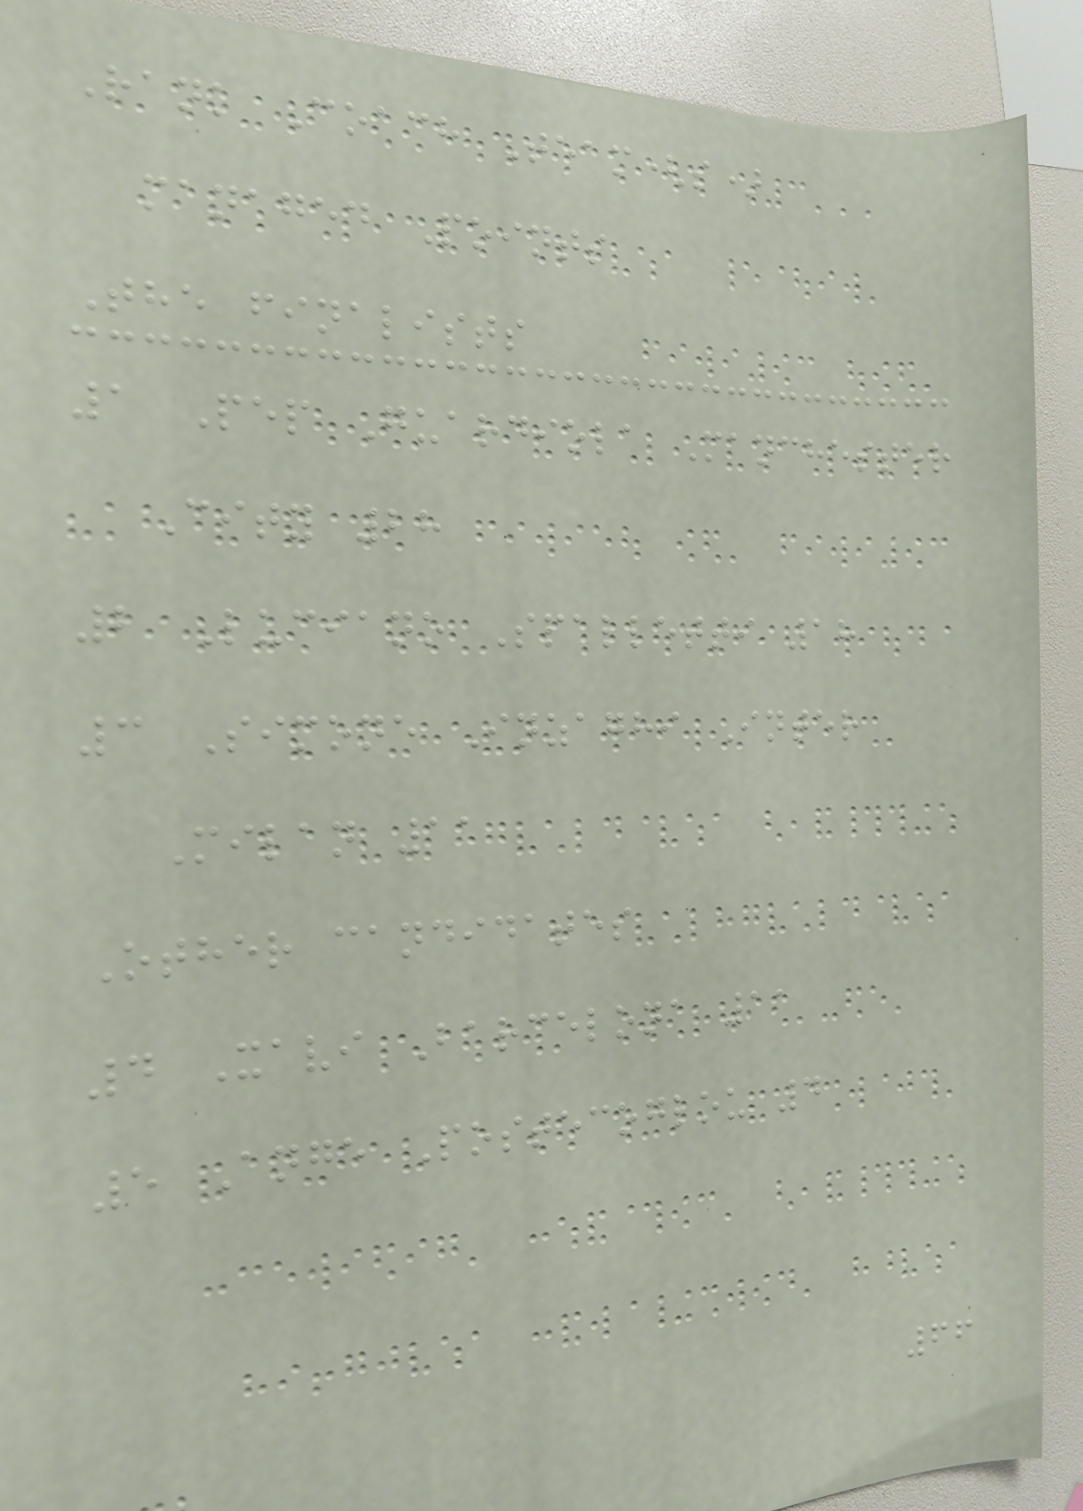Rank Coach Team(s)
managed Points
The finalists
1 Pep Guardiola Manchester
City 28
2 Luciano Spalletti 18
3 Simone Inzaghi Inter
Milan 11
Other candidates
4 Xavi Barcelona 11
5 Ange Postecoglou 4
66
